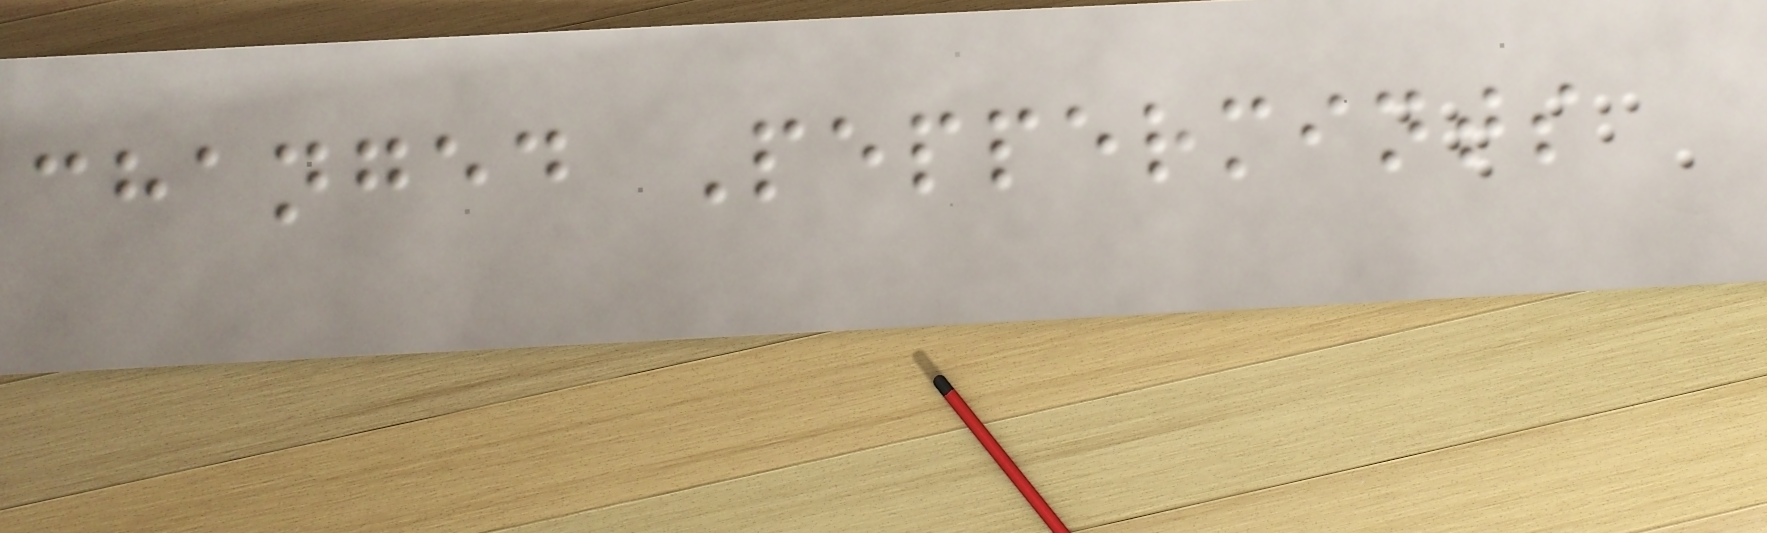changed Peppermints
